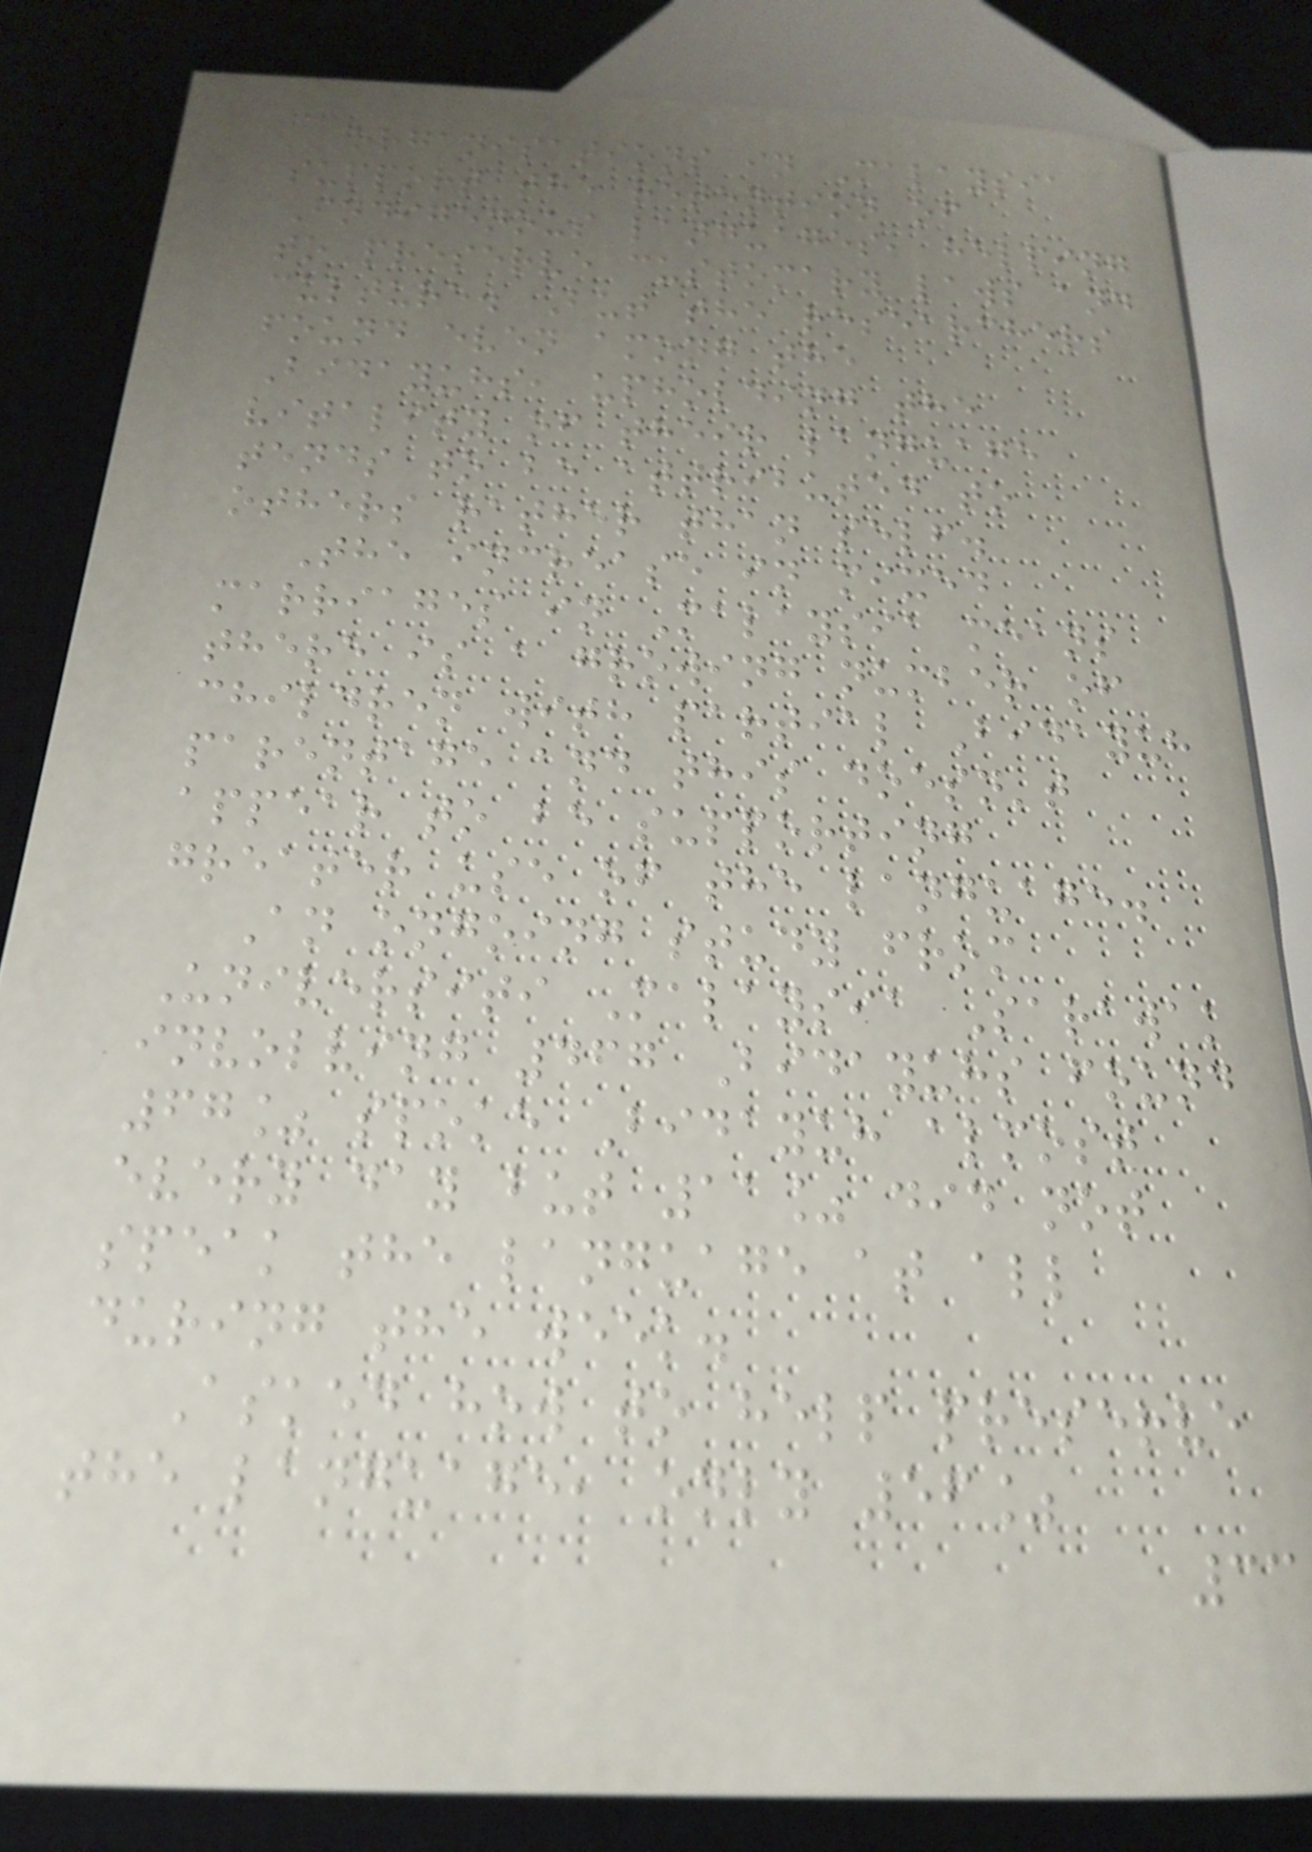organisations in Malaysia
support the retention of
Indigenous languages, helping
to preserve customary laws and
culture. But the researchers
found even among the
Bidayuhs, upholding the
vitality of their language
tends to be attributed to
others rather than self.
The increase in mixed
marriages in Malaysia means
there is a growing number of
children with partial Bidayuh
parentage and this doesn't
appear to be supporting
greater use of the language.
An ongoing study from
Universiti Malaysia Sarawak
involving 467 Bidayuhs found
67% spoke Bidayuh almost
every day but 11% did not
speak the language at all
during the week.
Asked how to help preserve
the language, only 56%
33
